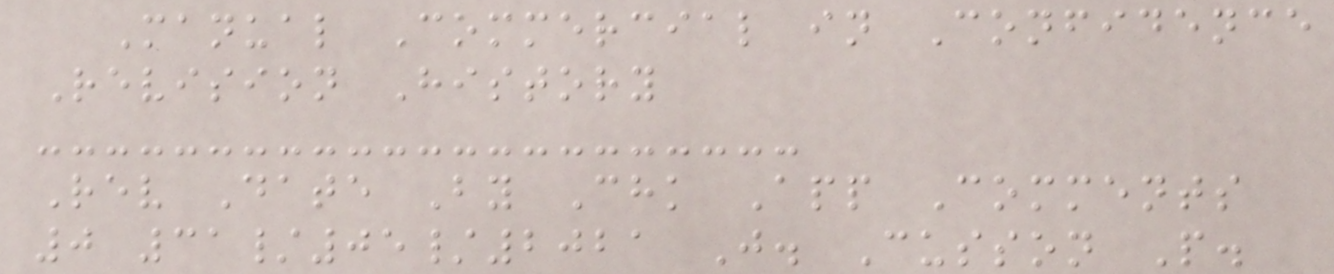Manual Commercial in Confidence
Revision History
Rev Date By Chk App Comments
0 31/05/2021 J. Cusson P.
